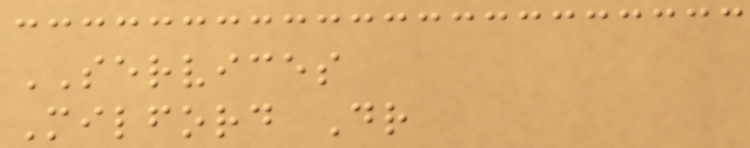SERVICES
Milford Dr
